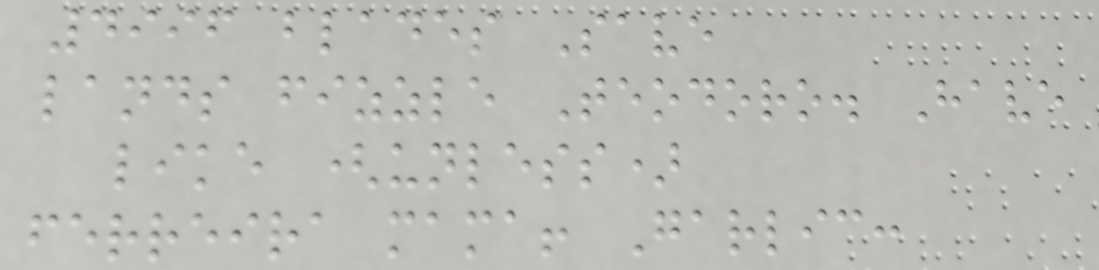4996 blades Save
lands fizzle Teodoro. Have
like (unless)
ferreira mama! Garlic:
